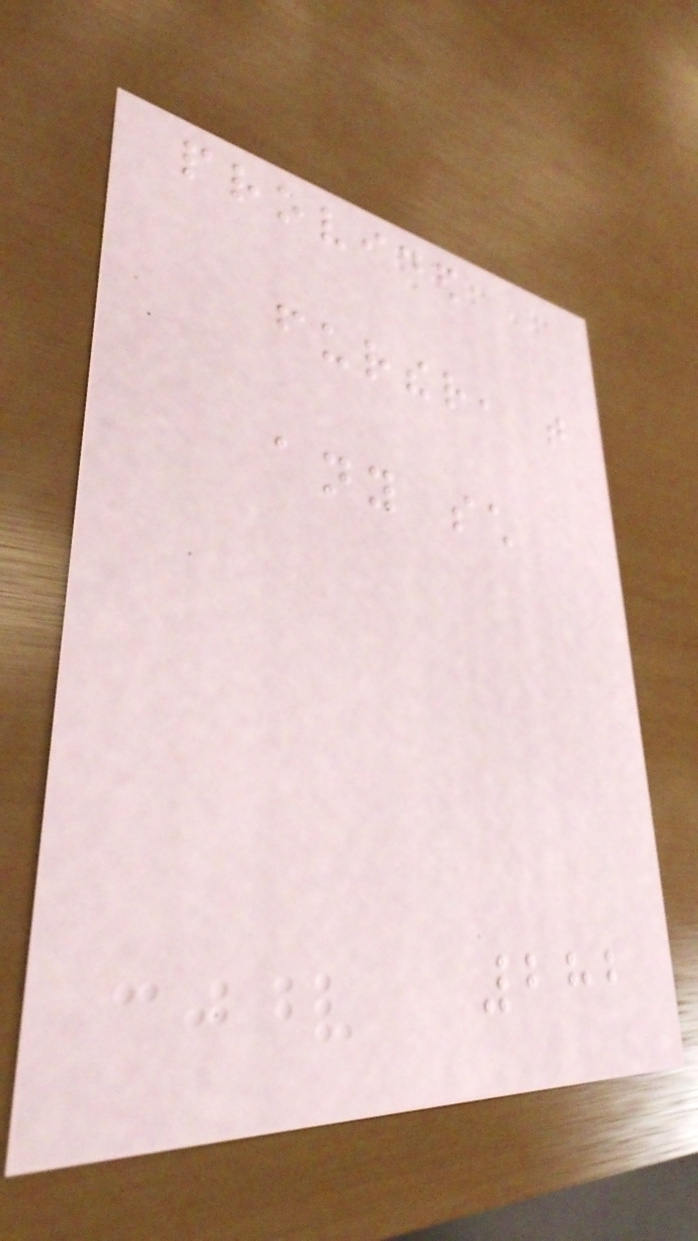provided
further, that
any such
282
